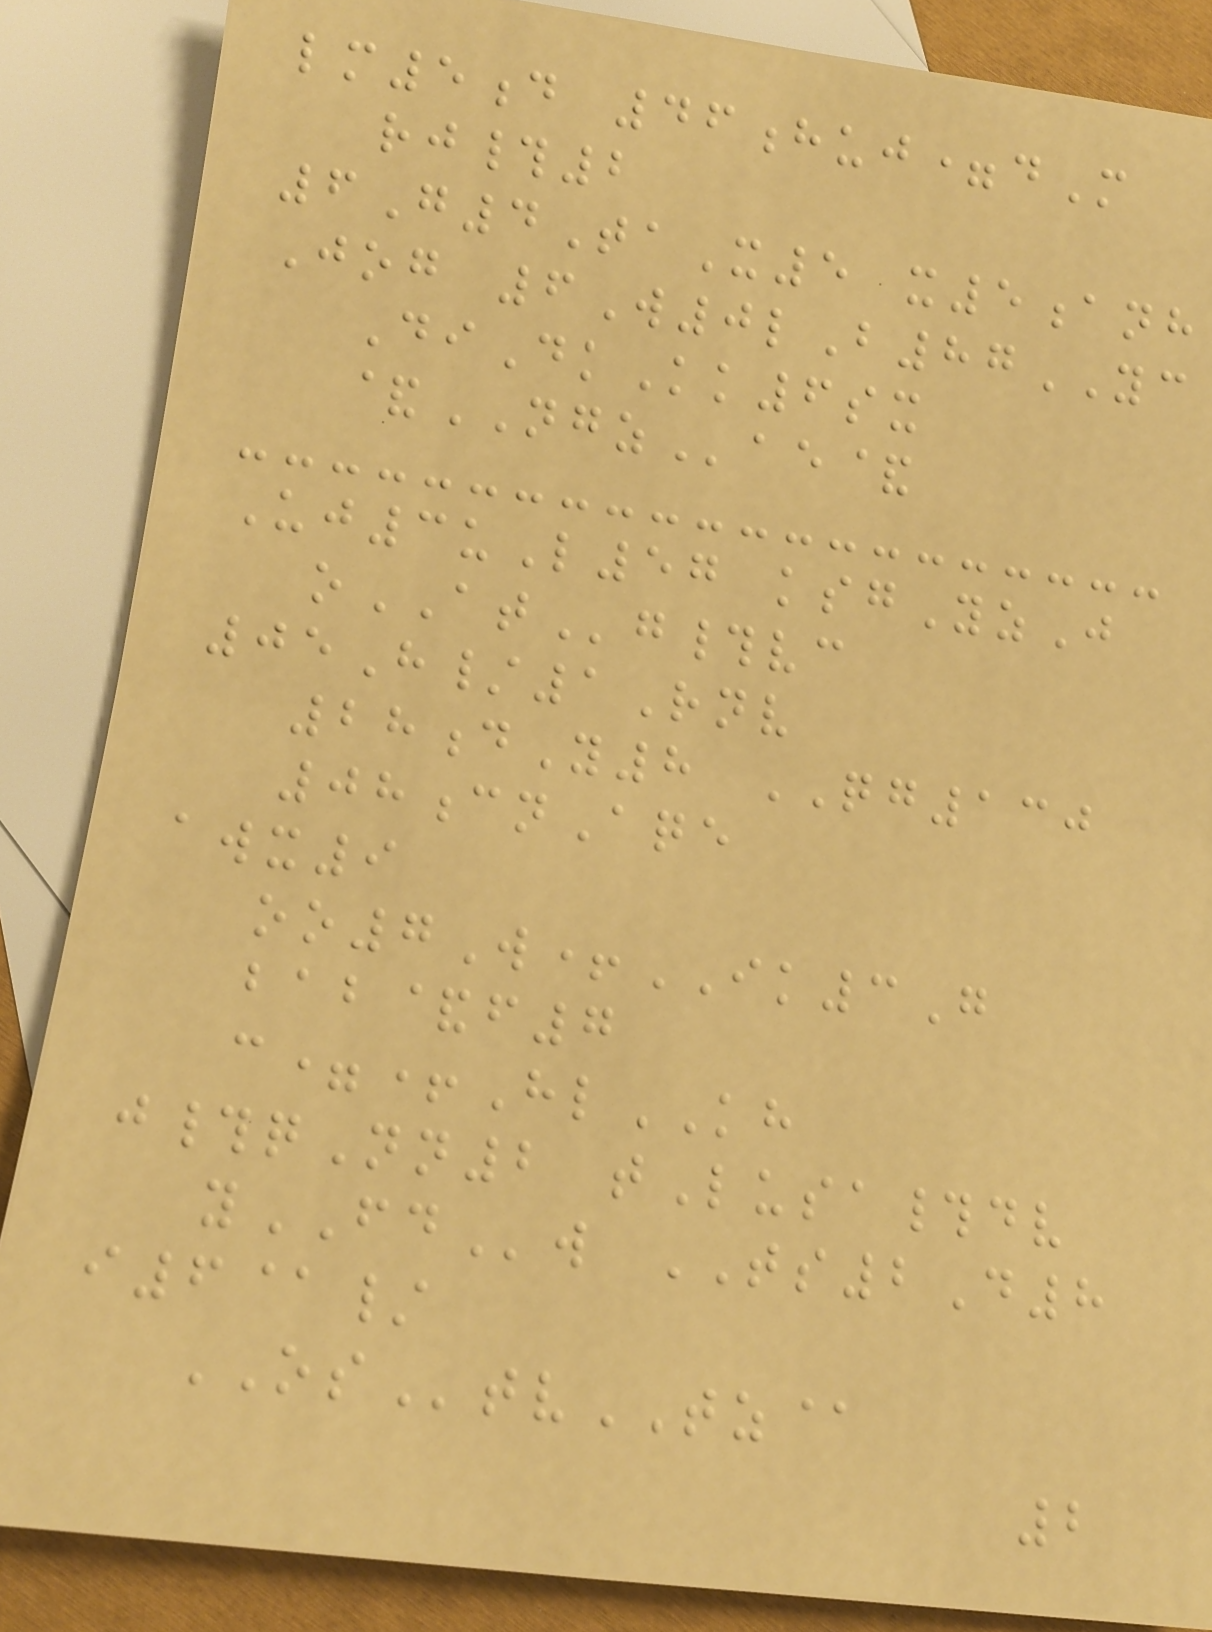lm5d 46huj=dM
rj#2
6G4TaX5 x5anh
Jog 6W0lB87YC
DiDkKk6sx
&NGZae&
Uj3uL57 ksgYzJ
oATg#vc
05H/1Rnv
28dY8 QG130
08cnAqe
awx9
oo7W+IK3G
bab&f7
c=+HlKH
j#qNn2 tLusa#dv
yFDw TS2D8
i6@/
OStvTZ@
2
